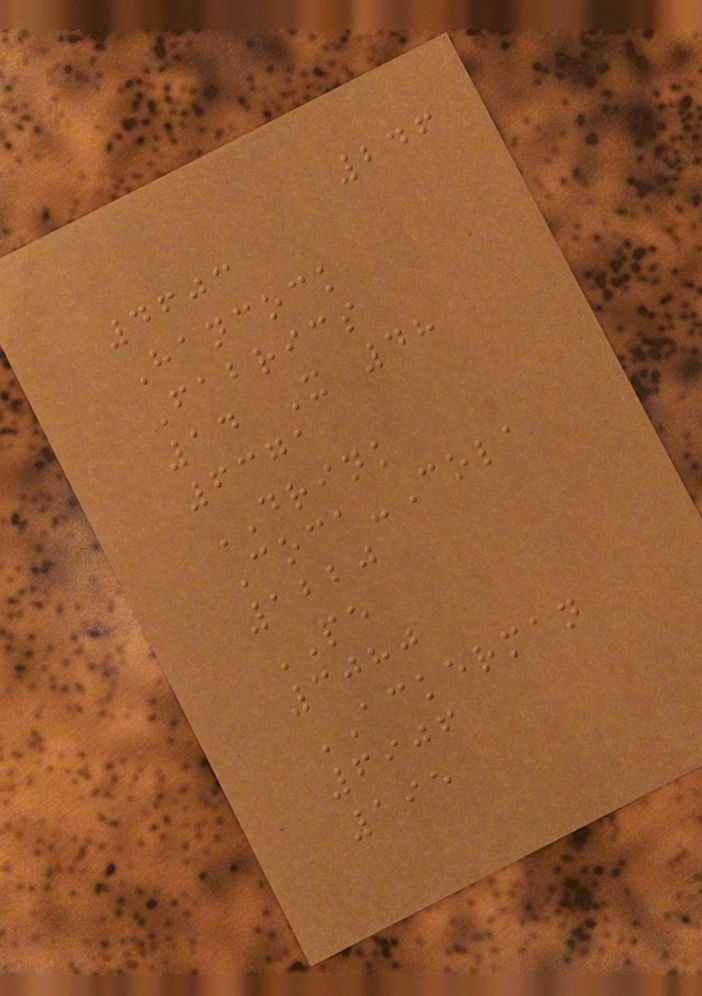246
4603
Hancock
Fabrics
14 X 48
6371
DRINK
Coca-Cola
1220
PE
3080
ACKERMAN
6906
195
